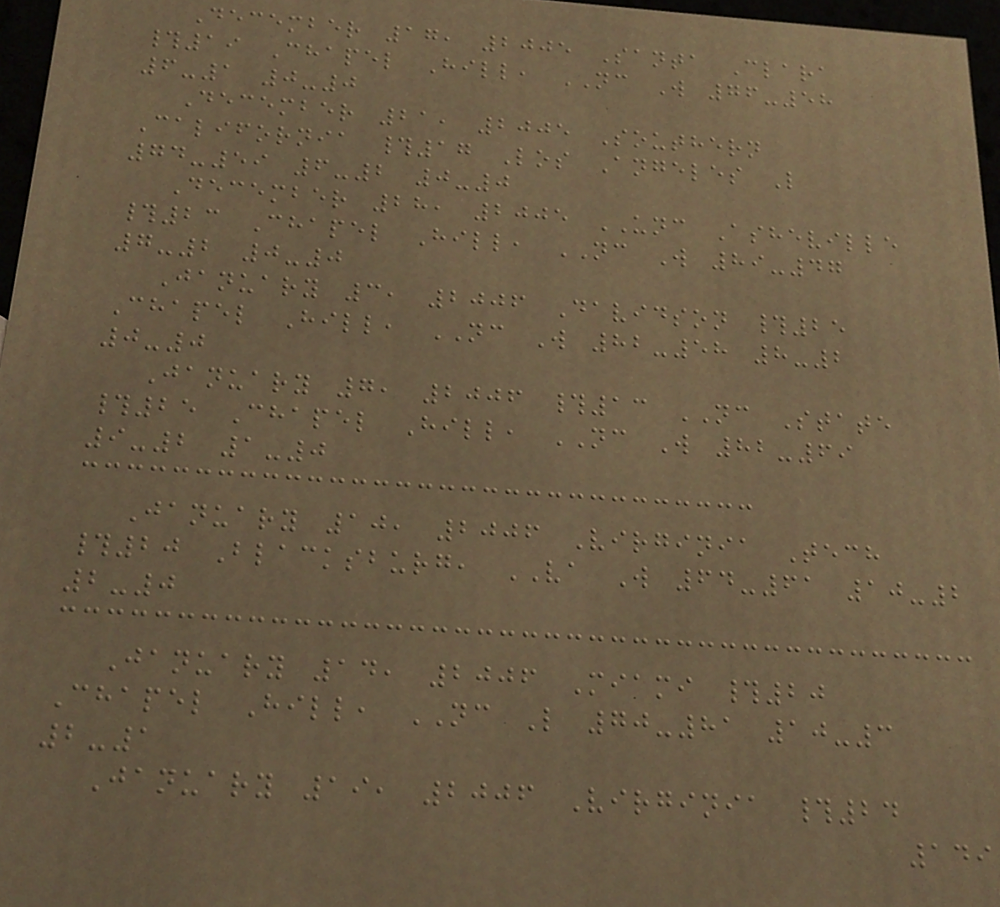December 17, 2005 Santa Clara
#19 Chapel Hill, NC W 76-58
6-1 0-0
December 21, 2005 Southern
California #17 Los Angeles L
74-59 6-2 0-0
December 28, 2005 UNC Asheville
#23 Chapel Hill, NC W 89-47
7-2 0-0
January 3, 2006 Davidson #25
Chapel Hill, NC W 82-58 8-2
0-0
January 7, 2006 #13 NC State
#25 Chapel Hill, NC W 82-69
9-2 1-0
January 10, 2006 Virginia Tech
#20 Blacksburg, VA W 64-61 10-2
2-0
January 14, 2006 Miami #20
Chapel Hill, NC L 70-81 10-3
2-1
January 19, 2006 Virginia #24
149
